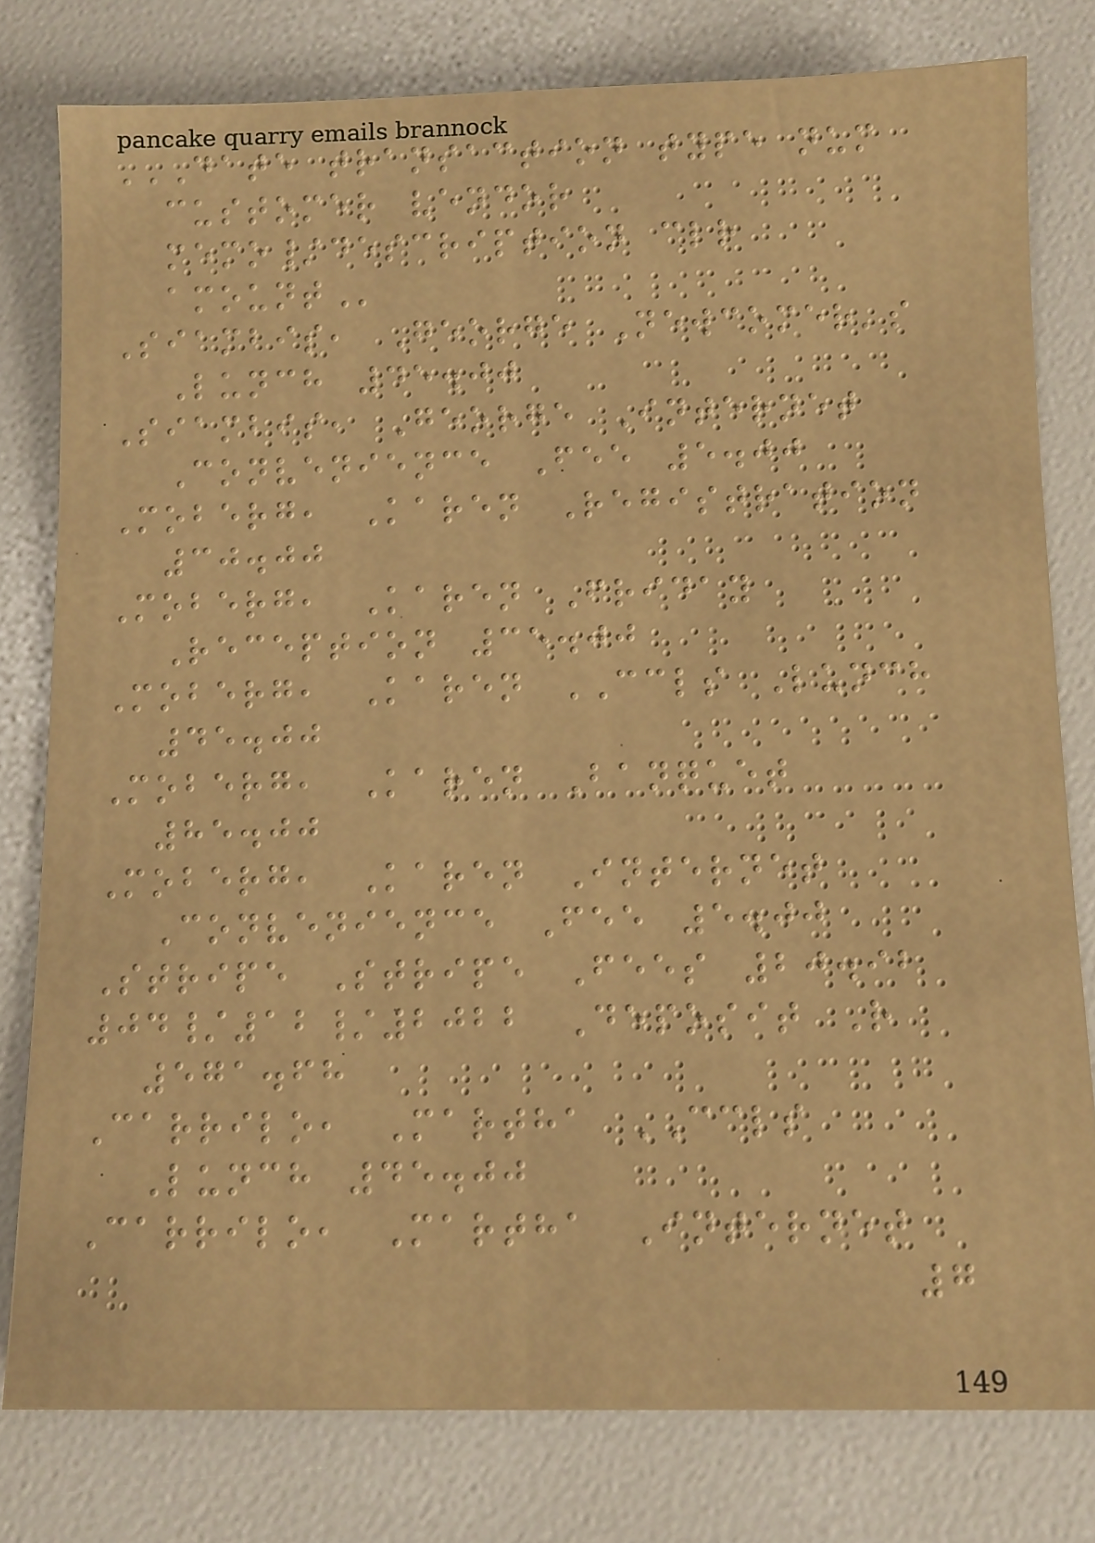DATE TRANSACTION TYPE NUM
CUSTOMER VENDOR
MEMO/DESCRIPTION CLR
AMOUNT
Siambis, George Newcomer's
Lunch 45.00
Siambis, George Internet
Convenience Fee 5.00
Moberg, Karen Registration
30.00
Moberg, Karen Friday
Reception 35.00
Moberg, Karen CCLS Lunch
45.00
Moberg, Karen Banquet
85.00
Moberg, Karen Internet
Convenience Fee 5.00
Stripe Stripe Fees 20.92
04/12/2022 Deposit R
571.68
Carrilo, Martha CCLS
Lunch 45.00
Carrilo, Martha Internet
7
